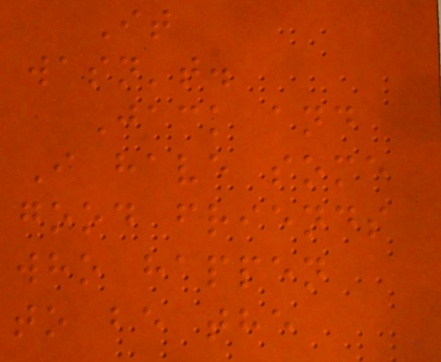It
wasn't.
Jack and
I have some
good friends
who happen
to be the
